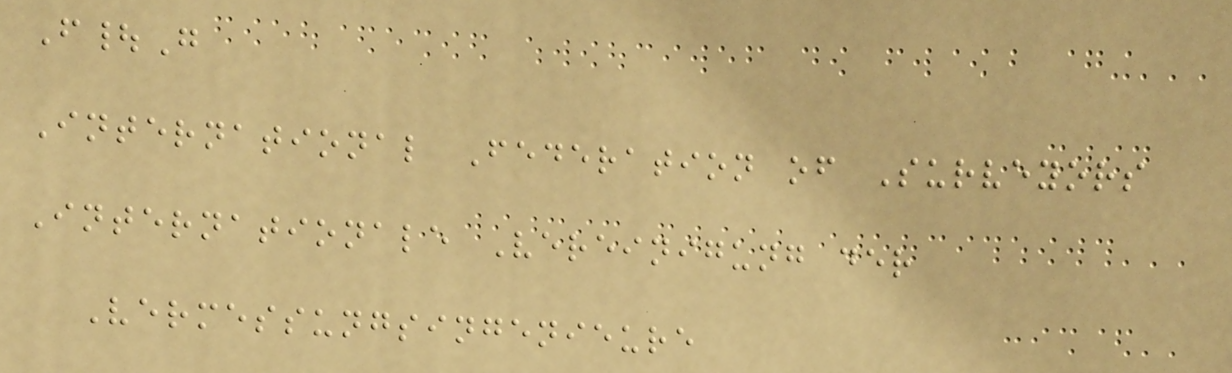F|G
International Federation of Surveyors
Internationale Vereinigung der
Vermessungsingenieure
